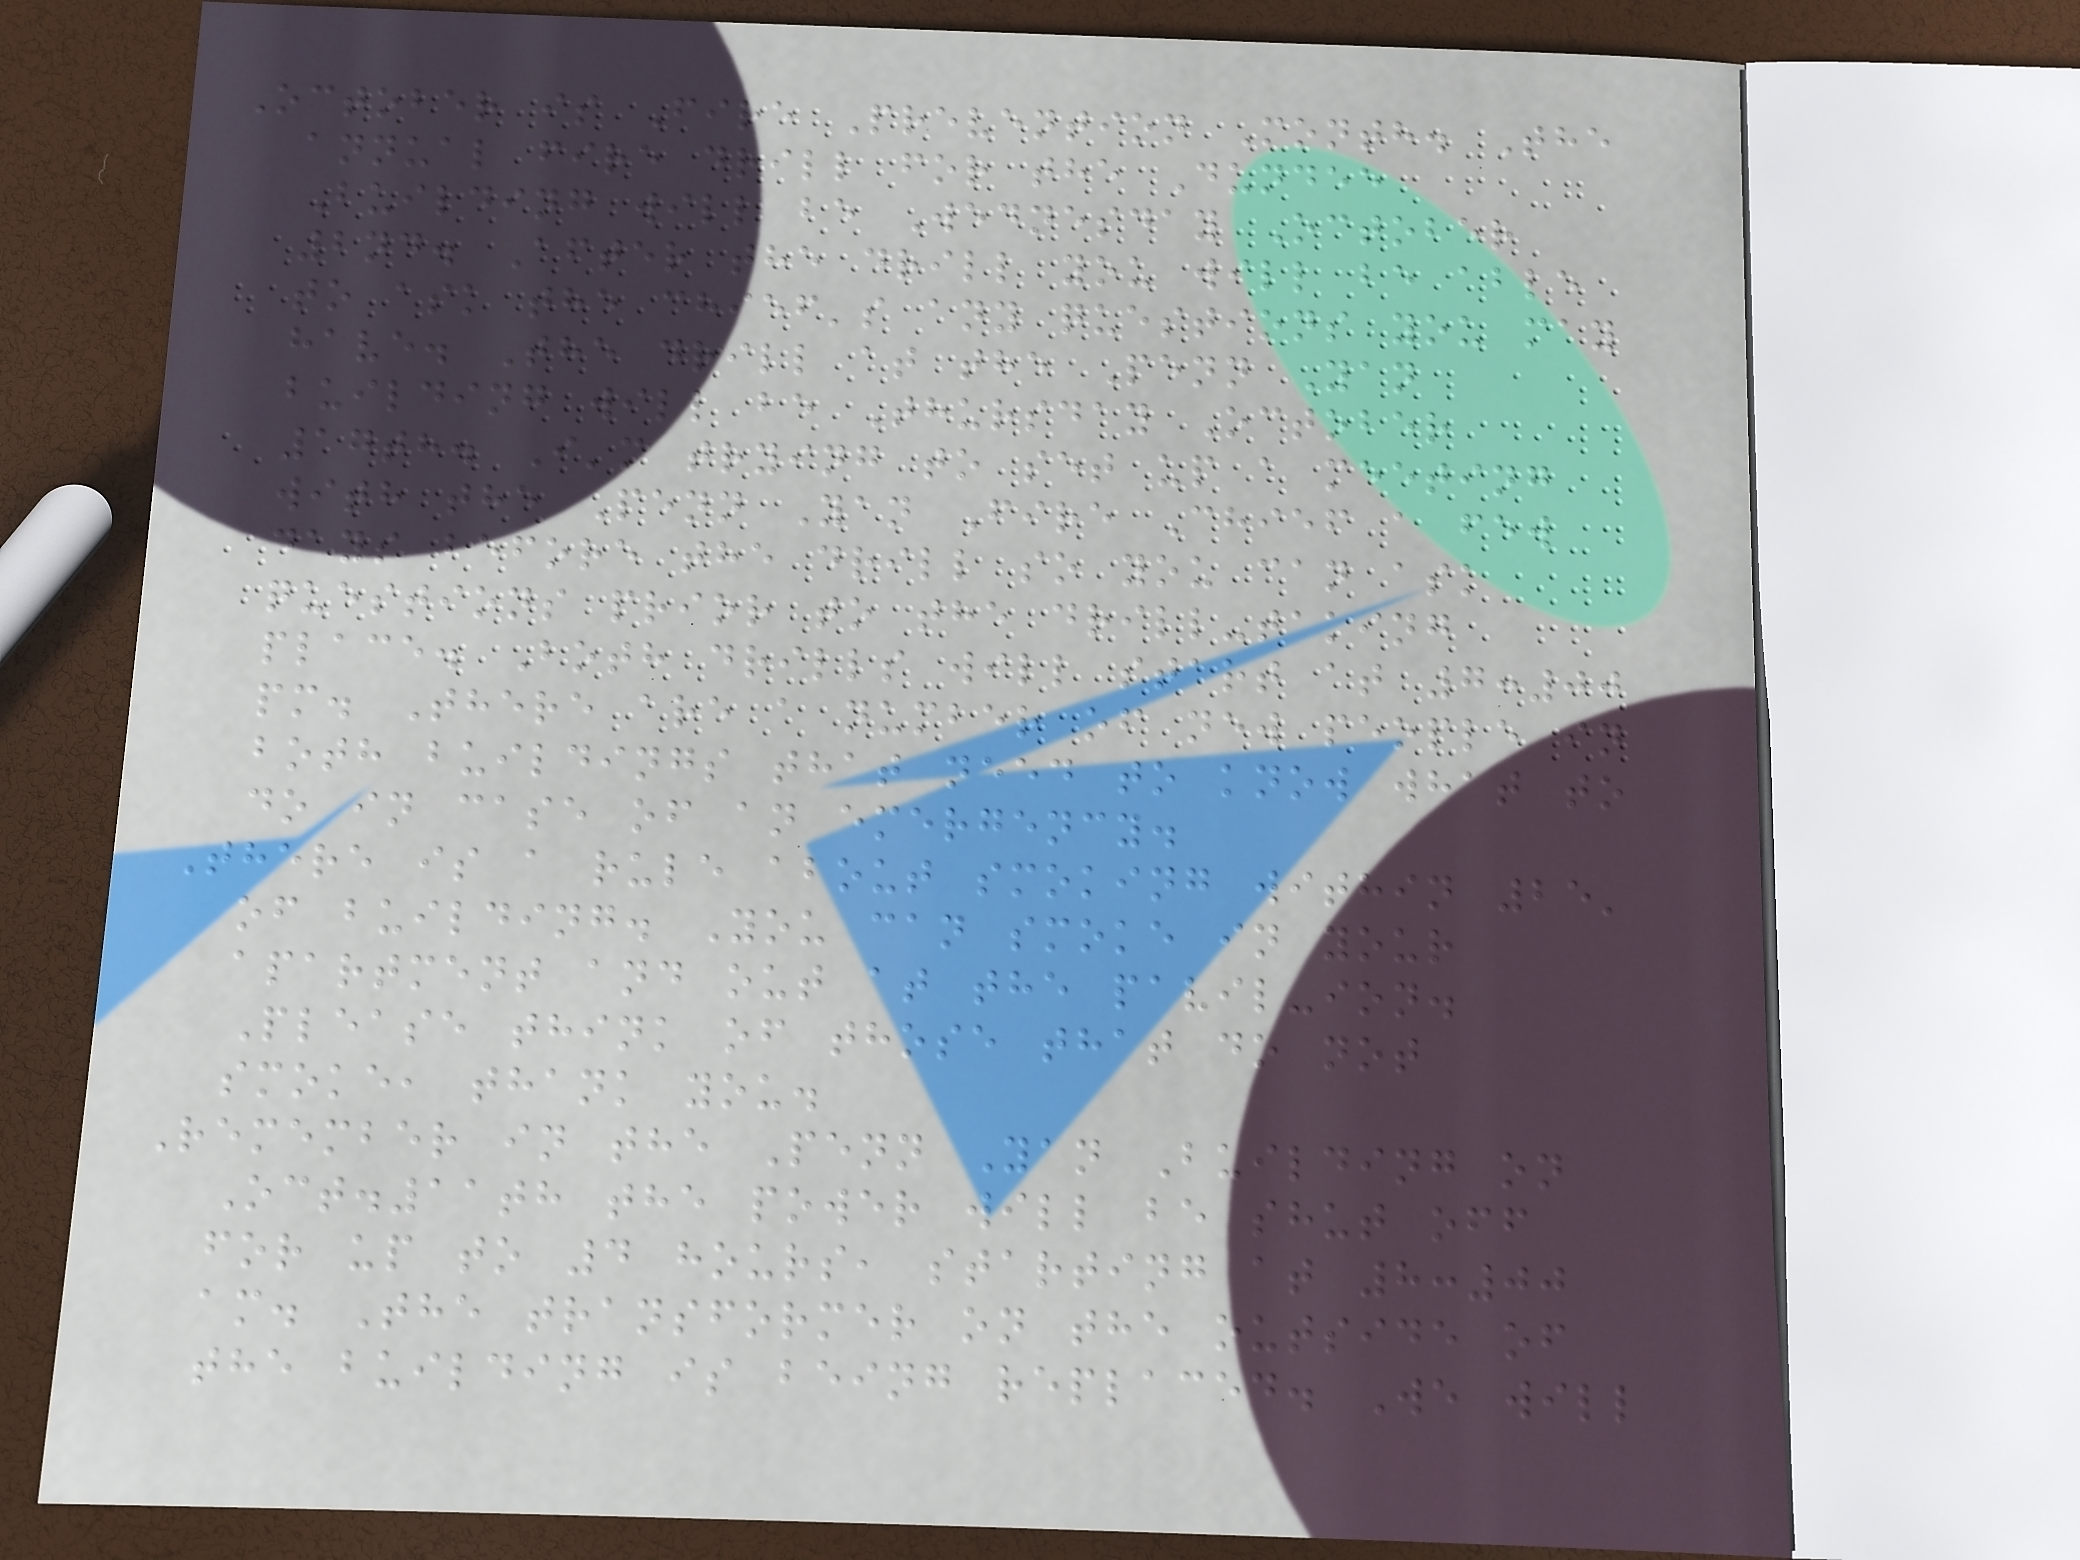October is Fire Prevention Month. The
annual fire drill for the Dundee
Building will be Wednesday October
2nd. After the drill you will be able
to ask the chief's any questions you may
have. The drill at the Penn Yan
building will be Thursday October
17th. I'm trying to set up a meeting
with the Penn Yan Fire Chief a few
days before the drill so you can ask
questions prior to the drill-taking
place. Both drills will start at 7:00
pm. There are a number of new people in
both buildings that need to know what to
do in case of an emergency.
There is a rule about smoking within 25'
of building. You can smoke in your
apartment and out at the pavil-ion.
Please think of those that do not
smoke, thank you.
Remember in the Penn Yan Building on
Oct.11th the power will be shut off
for up to 4 hours, starting at 8:00
am. The transformer on the outside of
the building is being replaced. We will
